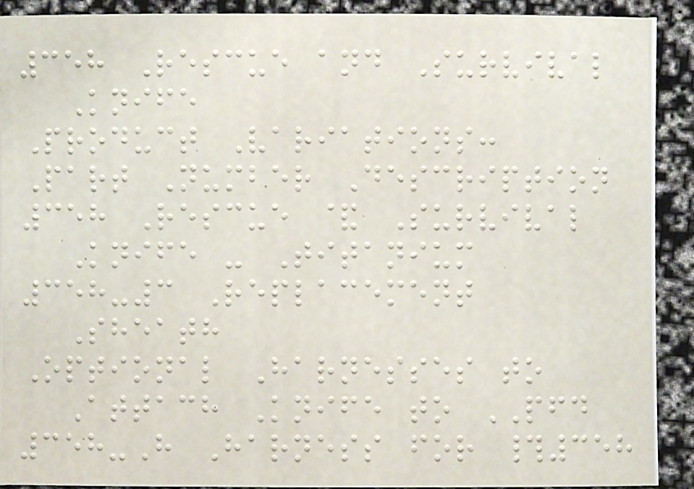358 Rescue and Survival
Knife
Product Variations:
Part Number Description
358 Rescue & Survival
Knife - Titanium
358-3 Replacement
Sheath
Optional Harnesses to
Attach Knife to PFD
358-H Harness for #358
